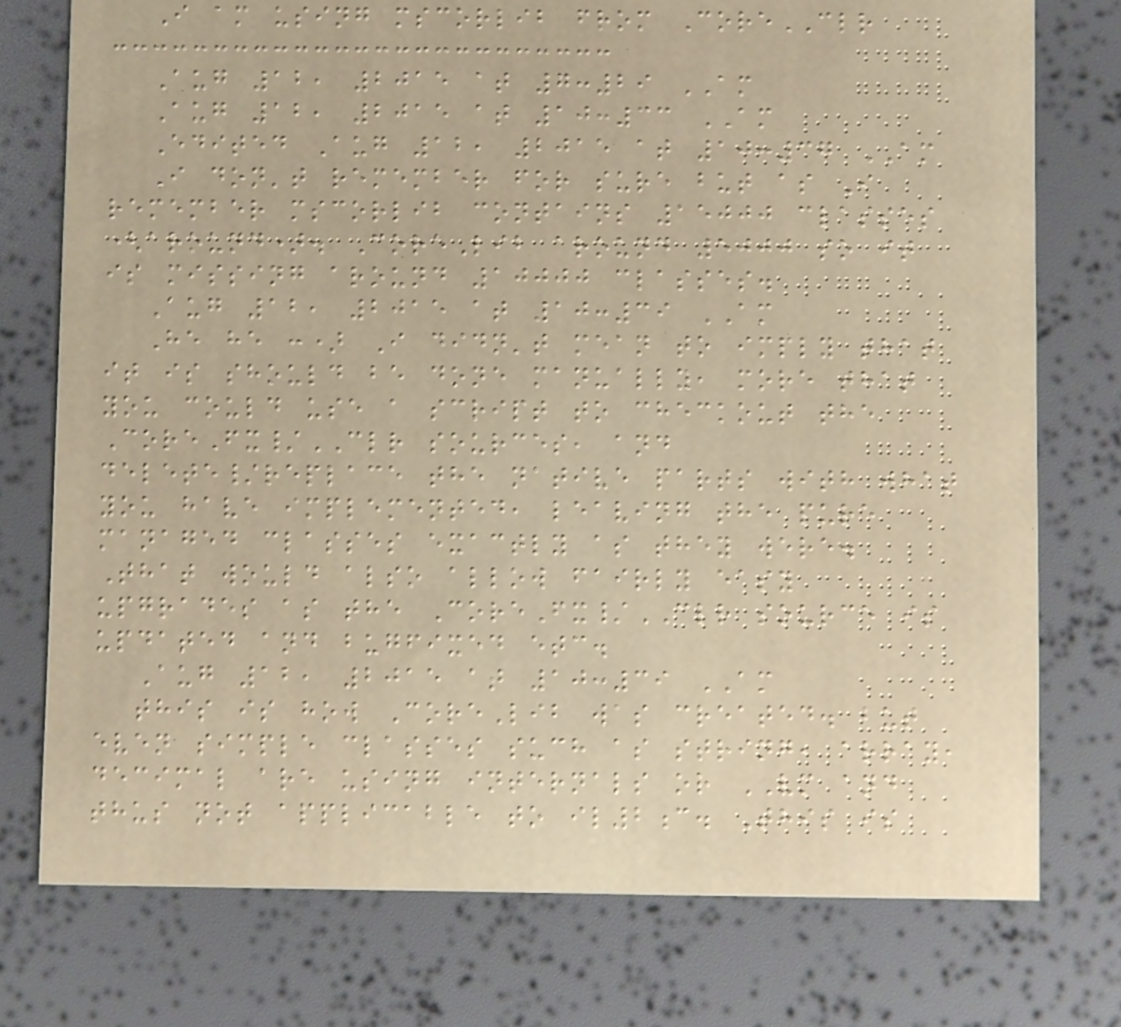I am using mscorlib from CoreCLR
Aug 12, 2015 at 7:29 AM
Aug 12, 2015 at 10:33 AM
Edited Aug 12, 2015 at 10:37 AM
I don't remember for sure but as I
remember mscorlib contains 15000 classes
(around). CoreLib around 5000 so it
is missing around 10000 classes.
Aug 12, 2015 at 10:39 AM
He he :) I didn't mean to imply that
it is should be done manually, more that
you could use a script to checkout the
CoreFx/CLR sources, and
delete/replace the native parts with what
you have implemented, leaving the pure
managed classes exactly as they were.
That would also allow fairly easy
upgrades as the CoreFx/CLR source is
updated and bugfixed etc.
Aug 12, 2015 at 10:39 AM
this is how CoreLib was created. but
even simple classes such as string, array,
decimal are using internals or VM and
thus not applicable to il2c. This is
